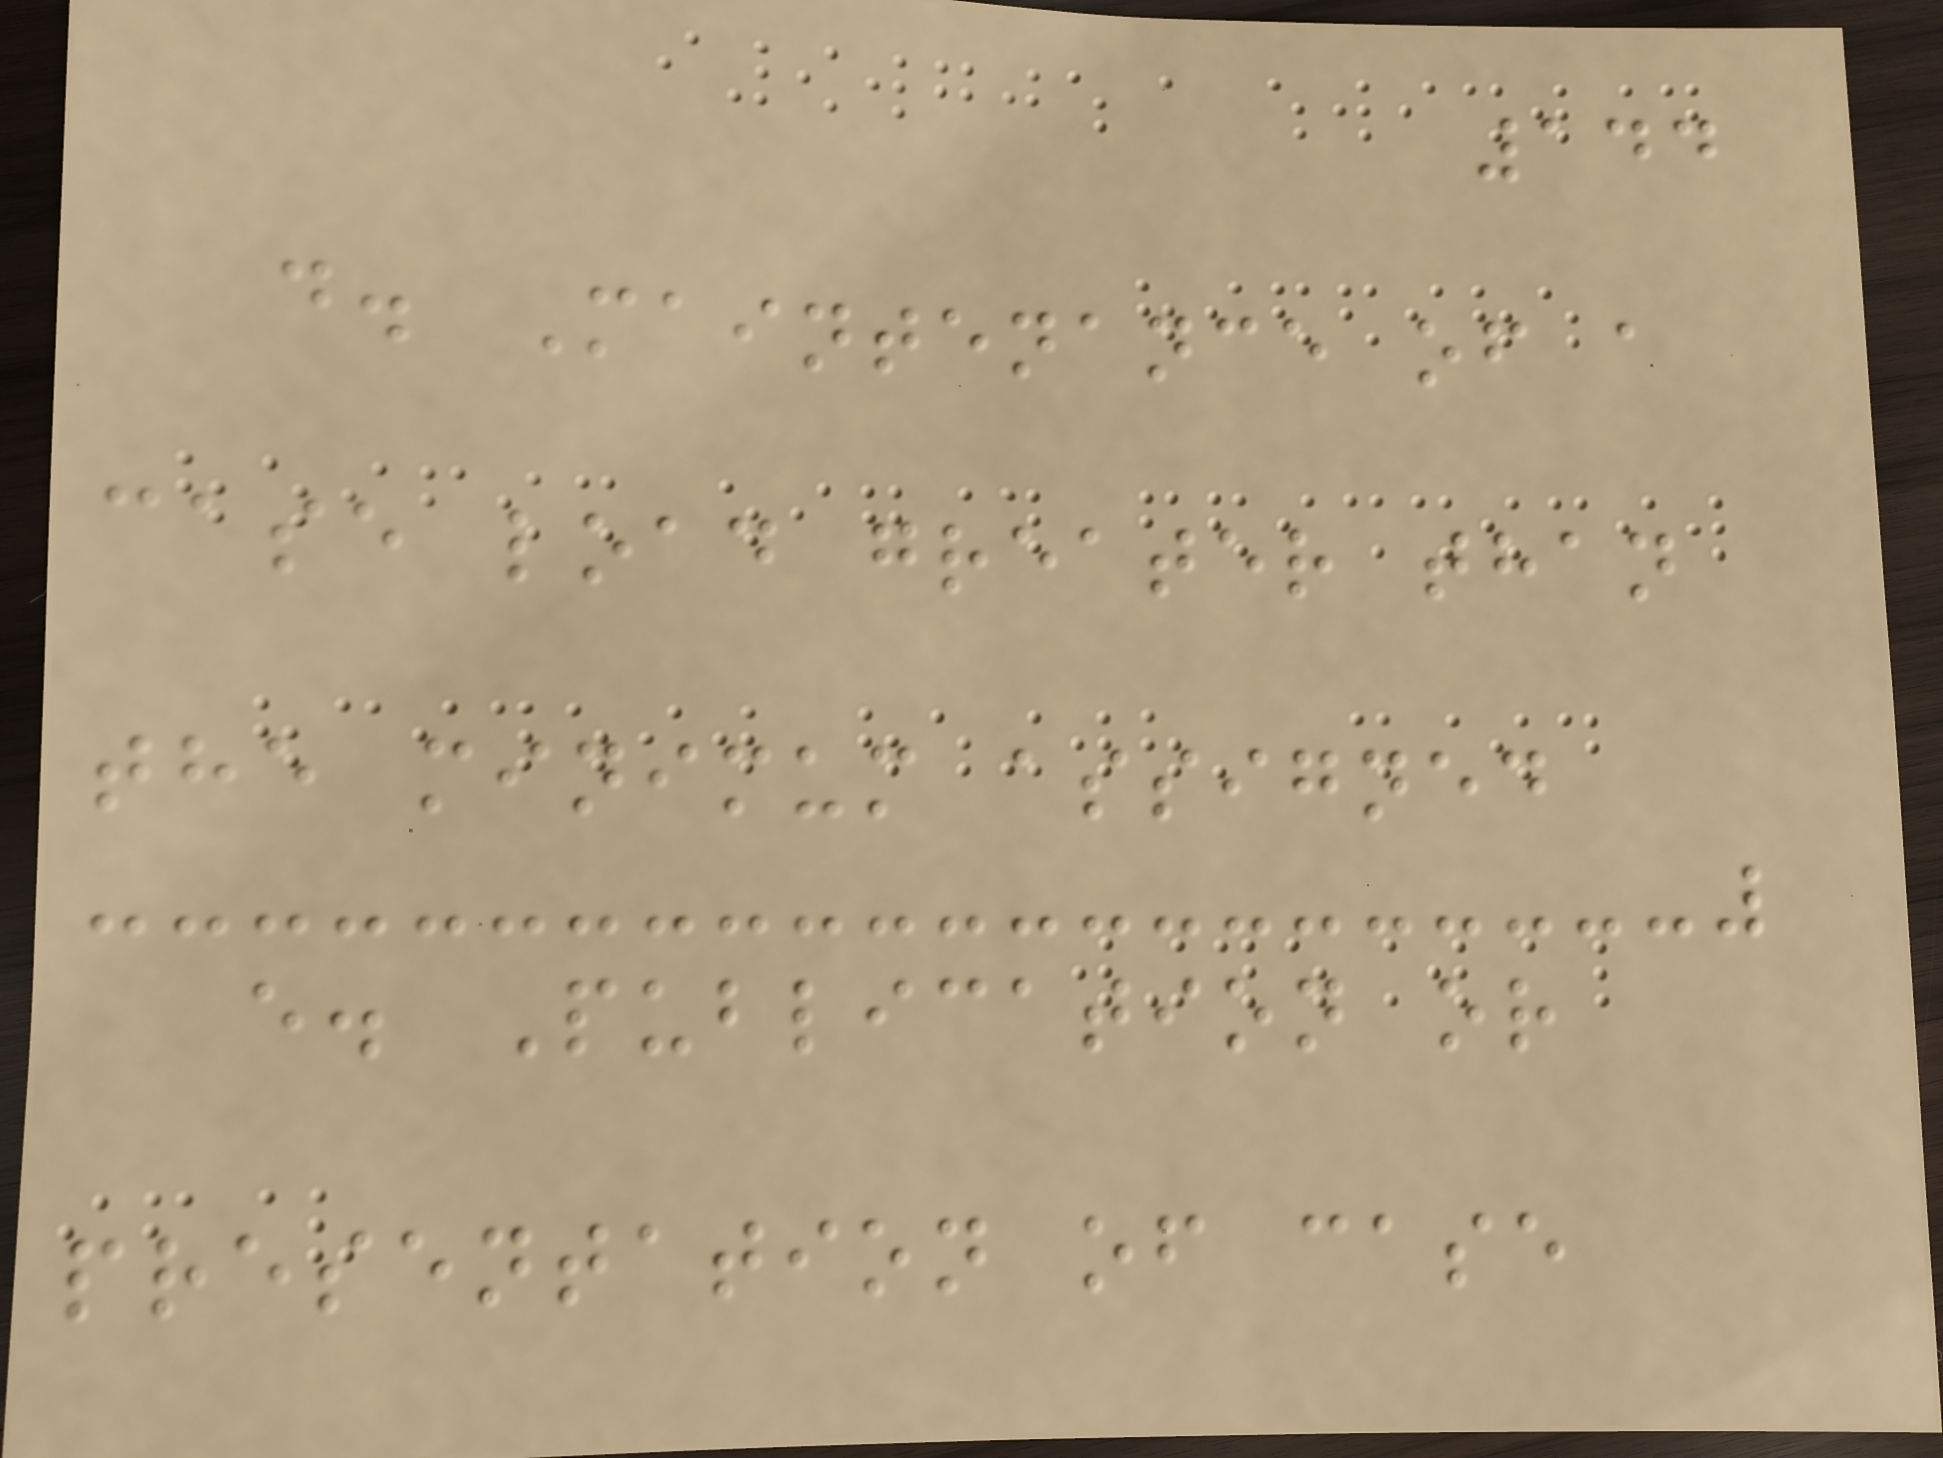144
d. Maintenance of a
case load greater than
the minimum assigned
e. Publication or
presentation of case
